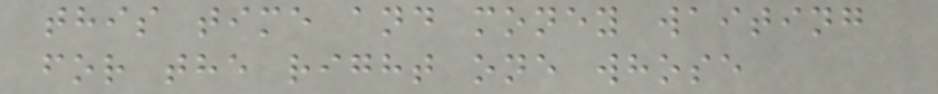this time and money waiting
for the right one whose
